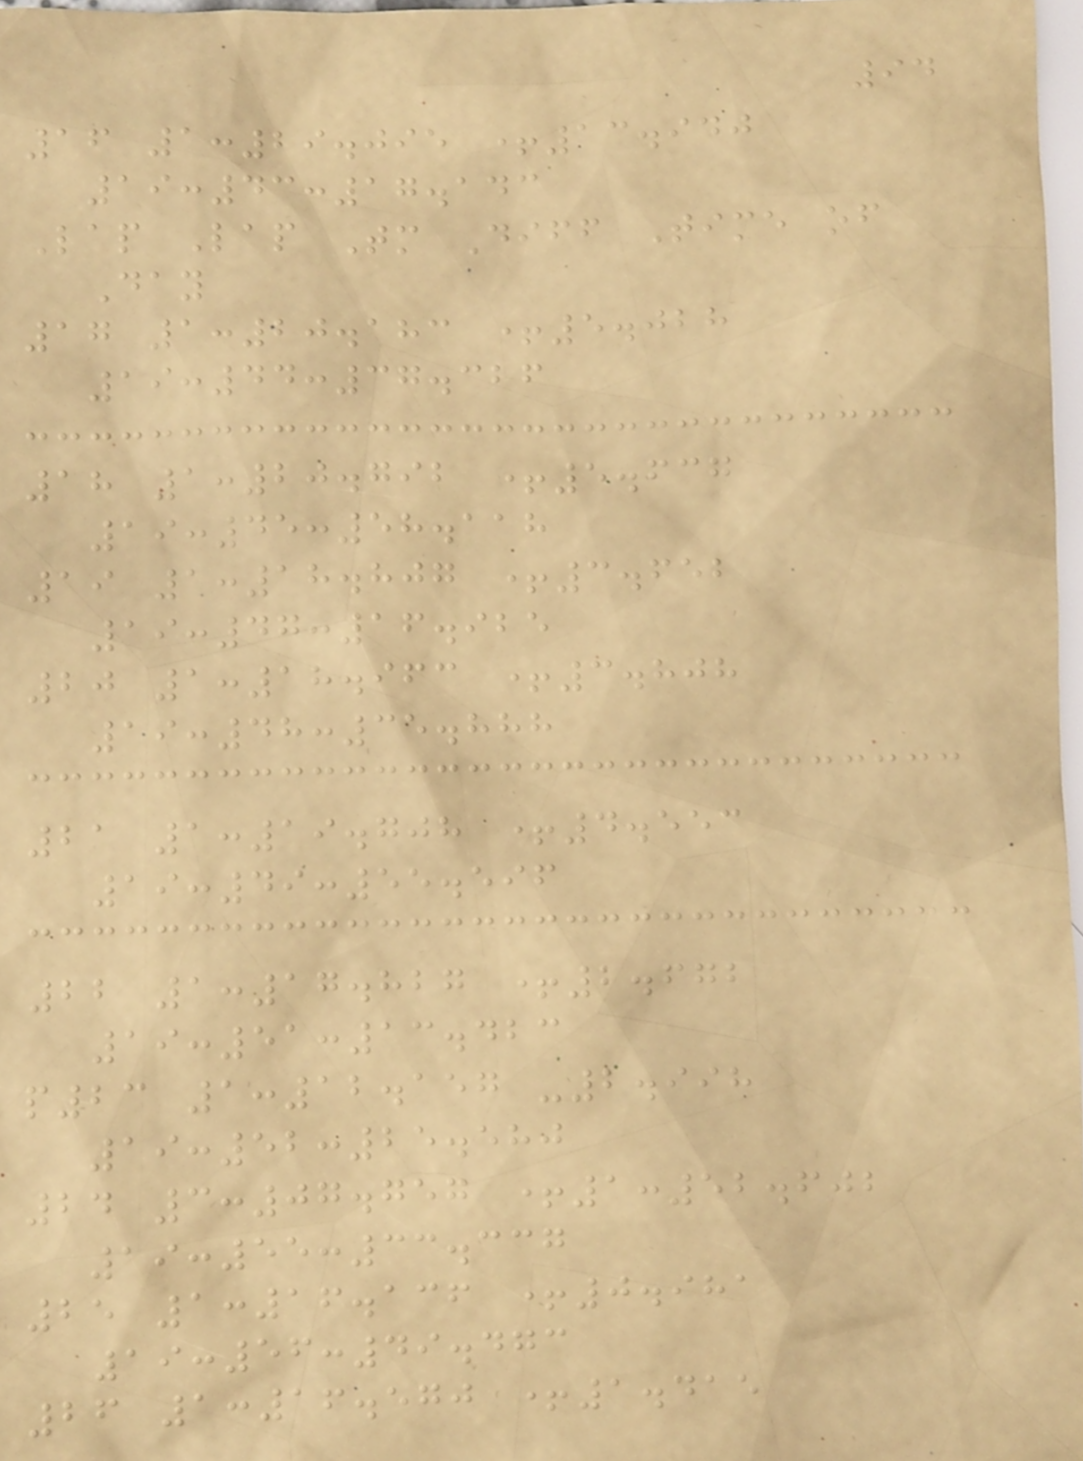94
16 1:29.095 +13.940
19:43:17.143
Lap Lap Tm Diff Time of
Day
17 1:20.183 +5.028
19:44:37.326
18 1:20.792 +5.637
19:45:58.118
19 1:18.807 +3.652
19:47:16.925
20 1:18.963 +3.808
19:48:35.888
21 1:19.708 +4.553
19:49:55.596
22 1:17.827 +2.672
19:51:13.423
p23 1:12.157 -2.998
19:52:25.580
24 3:07.757 +1:52.602
19:55:33.337
25 1:16.136 +0.981
19:56:49.473
26 1:16.570 +1.415
